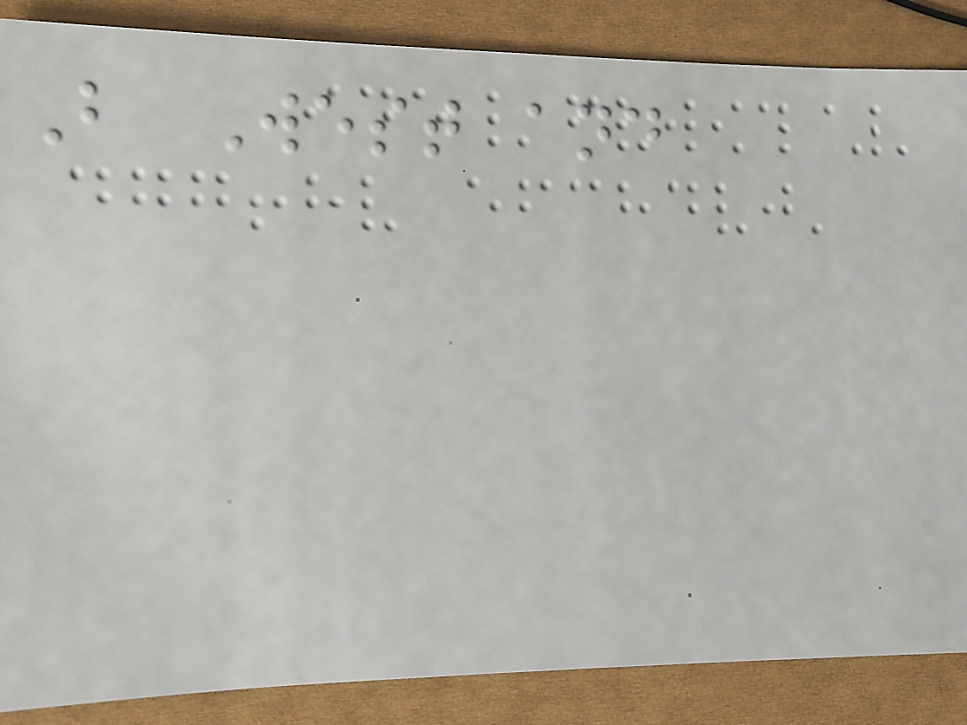B West and
